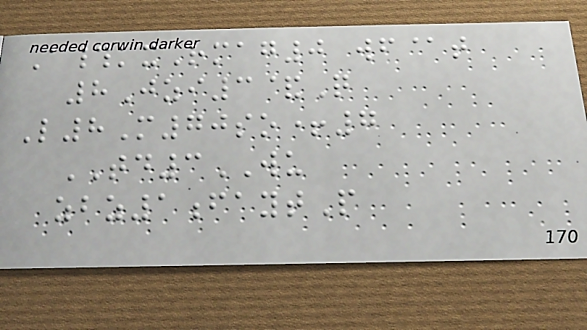A#kxRmag0 wf@t
8Jzi3&Q
L8M70so+7
TD3WU
zbz1faytP
